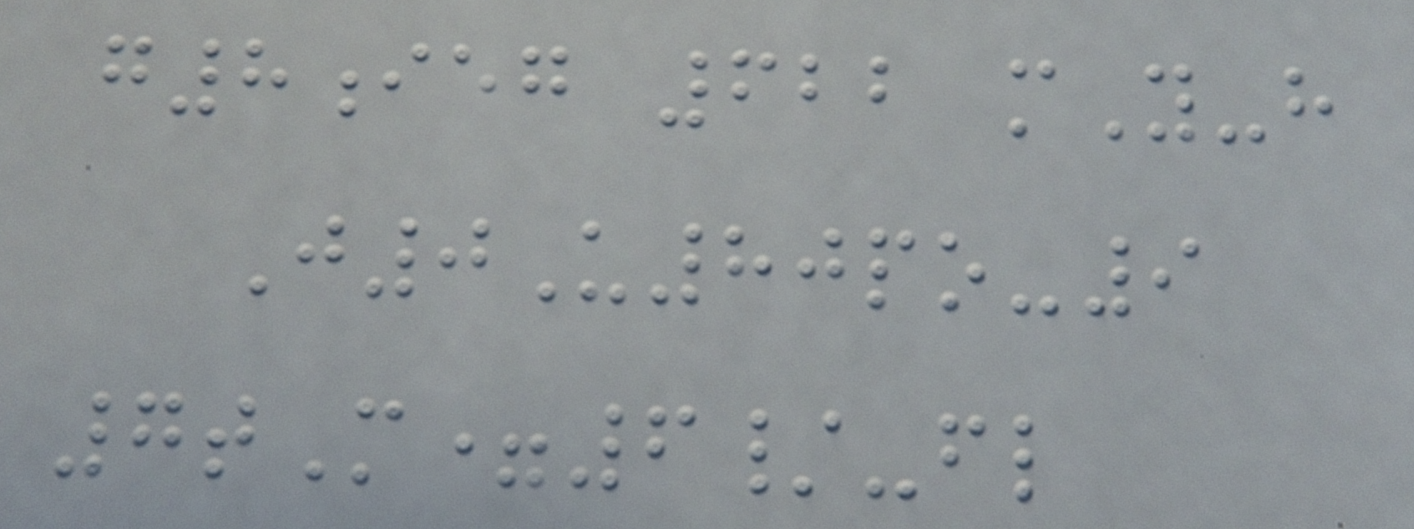g8ieg 622 mY-h
J0U80po-9
7tM=6/-fl
